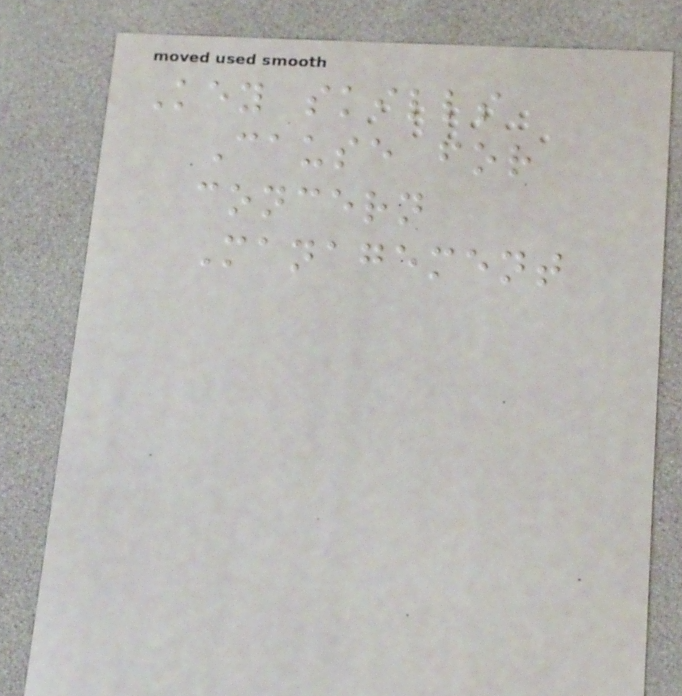Key skills
Cause for
concern
Management
